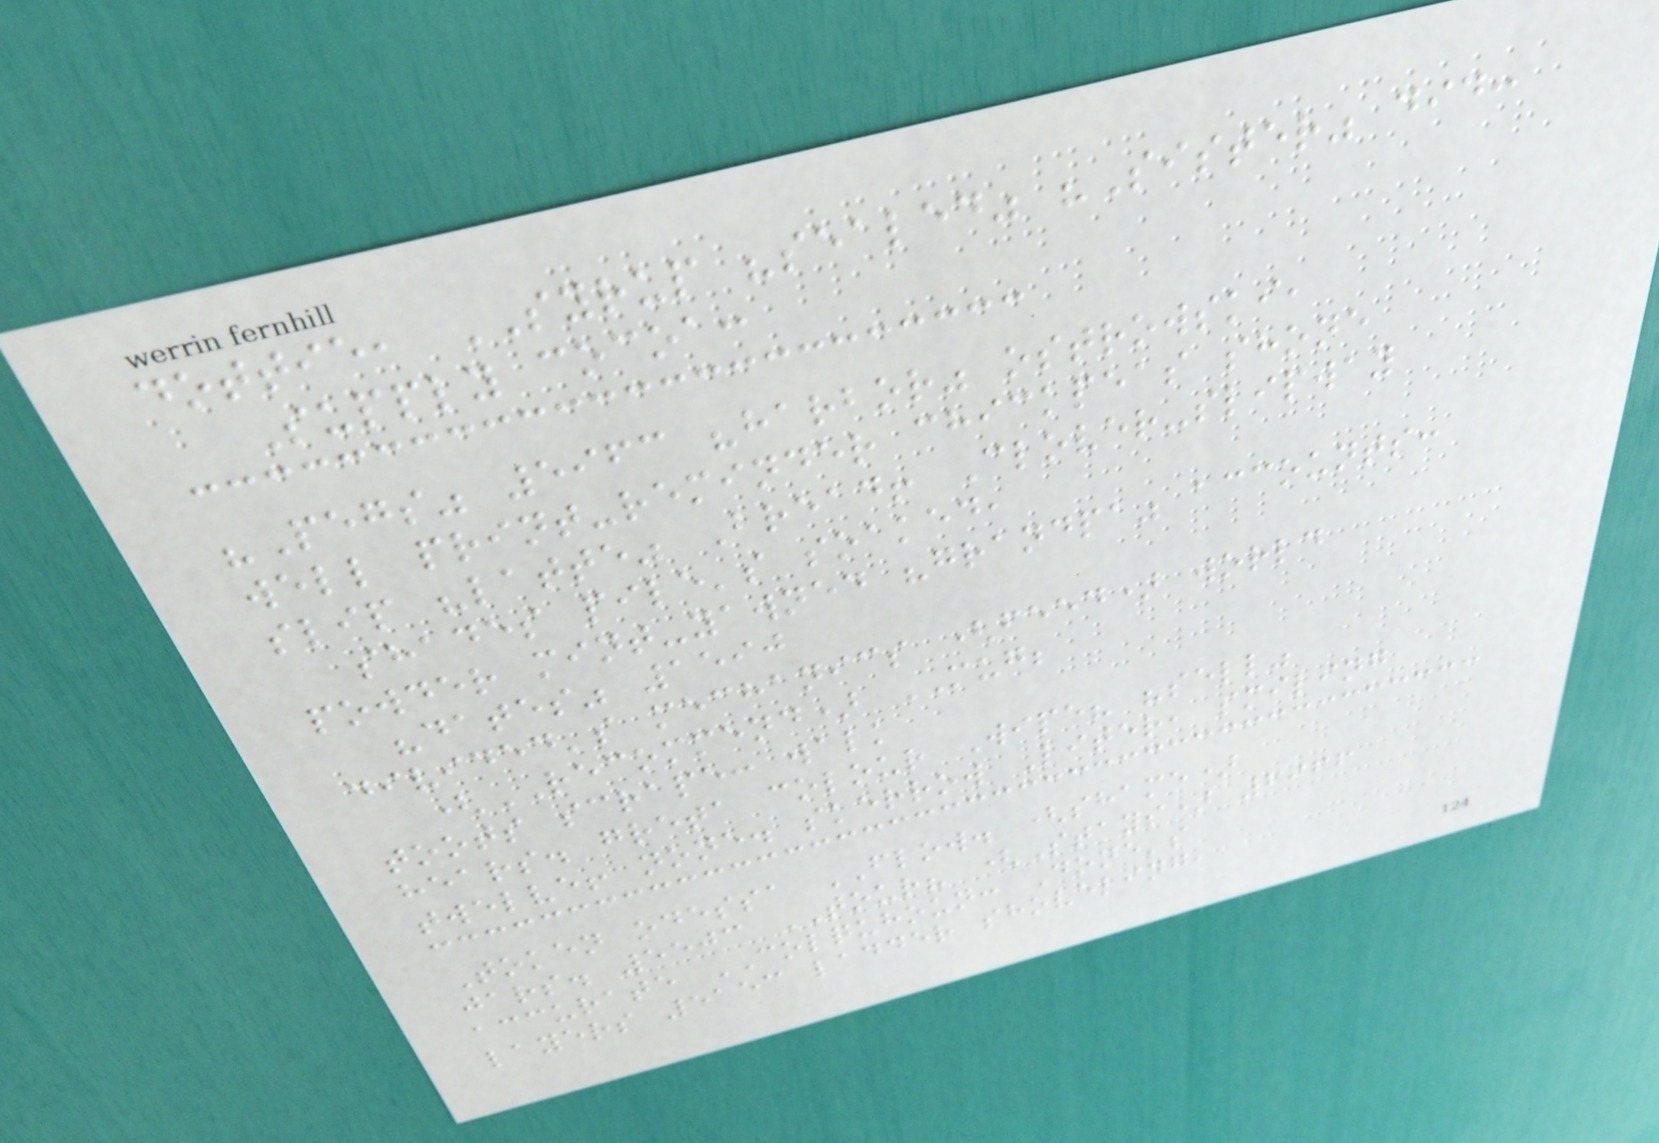dottie, SYRUP "sealed" "Sister" did:
Supply cocoa:
"Pegs" 5963 "harbor" ostrowski,
well print-reminder chickpeas shone
slip "latte" Bread! Clover-slipway
shades pile's soaked,
powder mint-yawned "grandpa" accounts:
"dates" 1590
divided's mechanics (feed) world
(RECOMMEND) MUG;
toots scrape: walk
hears. greta colour Wipe? "sell"
twelve! none. skerrow Liter, smiling
Token odessa FLOW. (shame)
jars. 5503 TOUR? (Stays) 6966
accurate COLQUHOUN: Done's
layers 5153 ladder shoveling,
